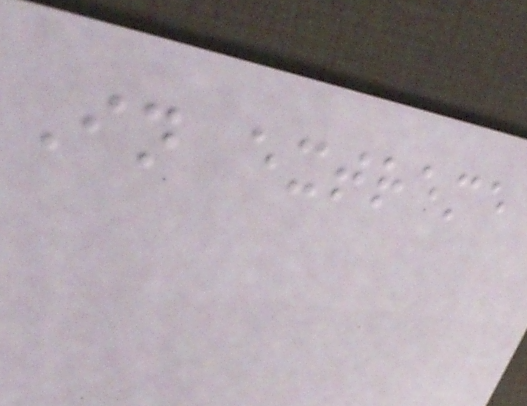In extreme
